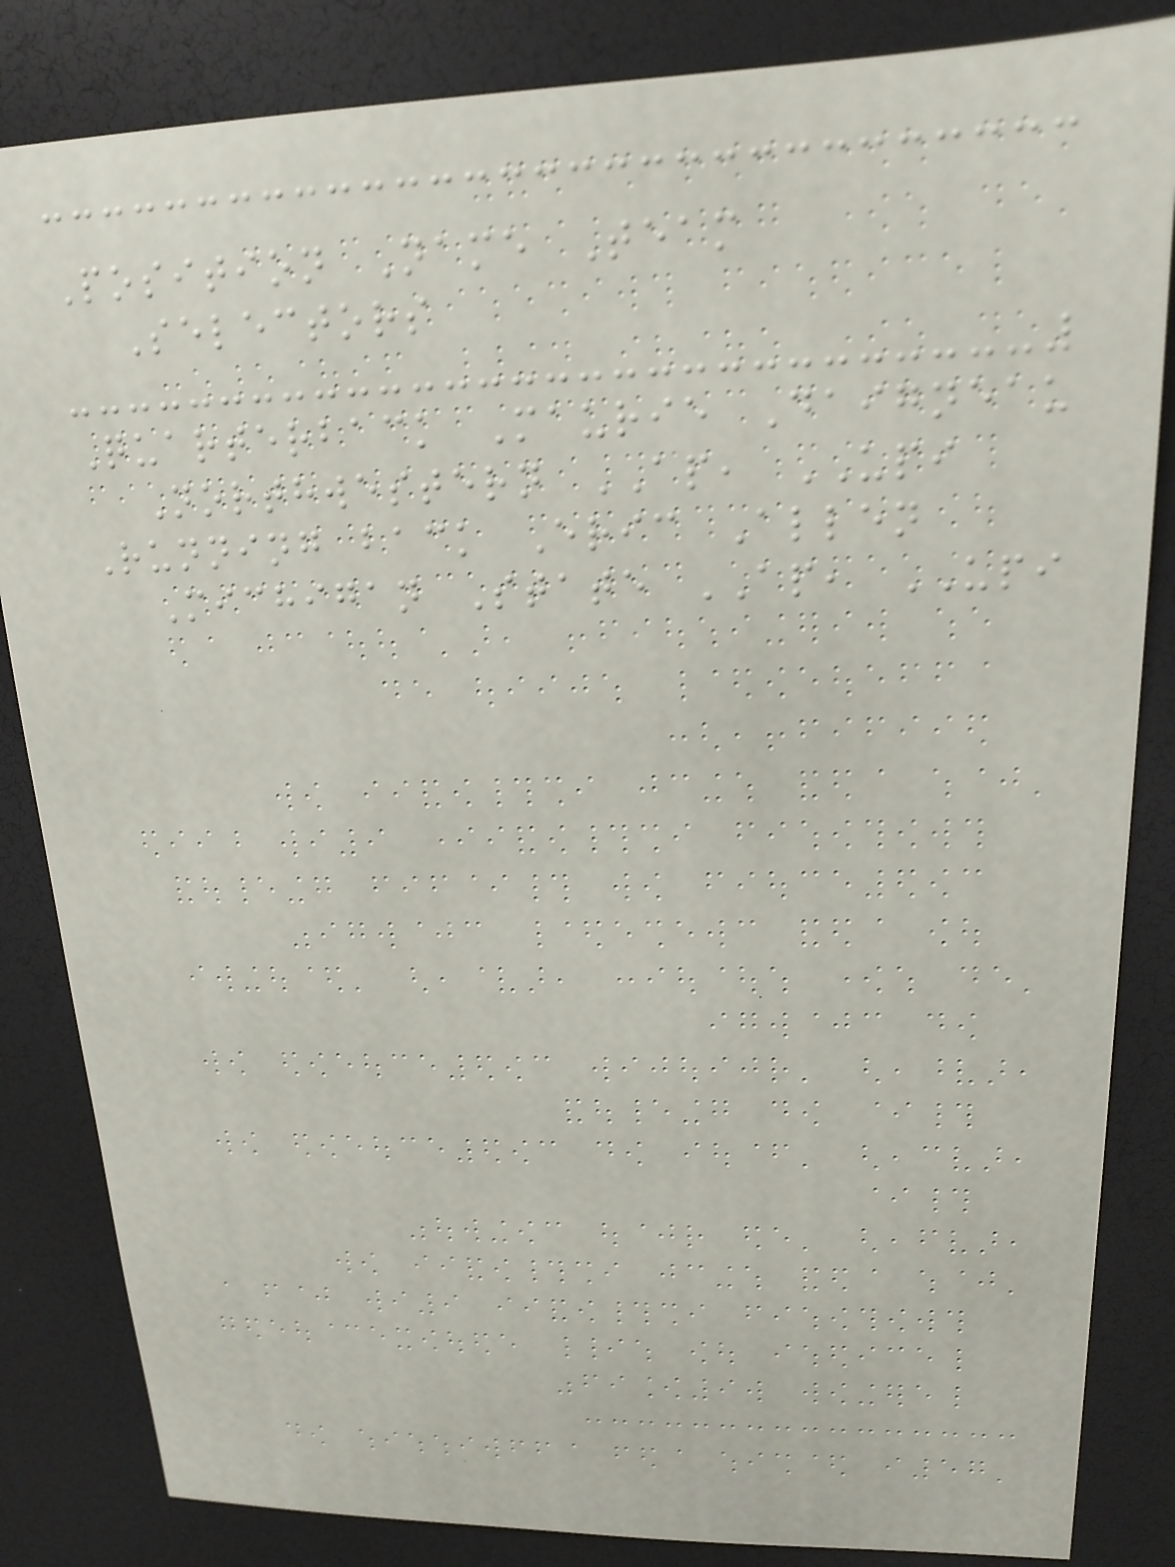Position Name Team
Selectors
Quarterback Maurie Daigneau
Northwestern AP, UPI
Running back Eric Allen
Michigan State AP, UPI
